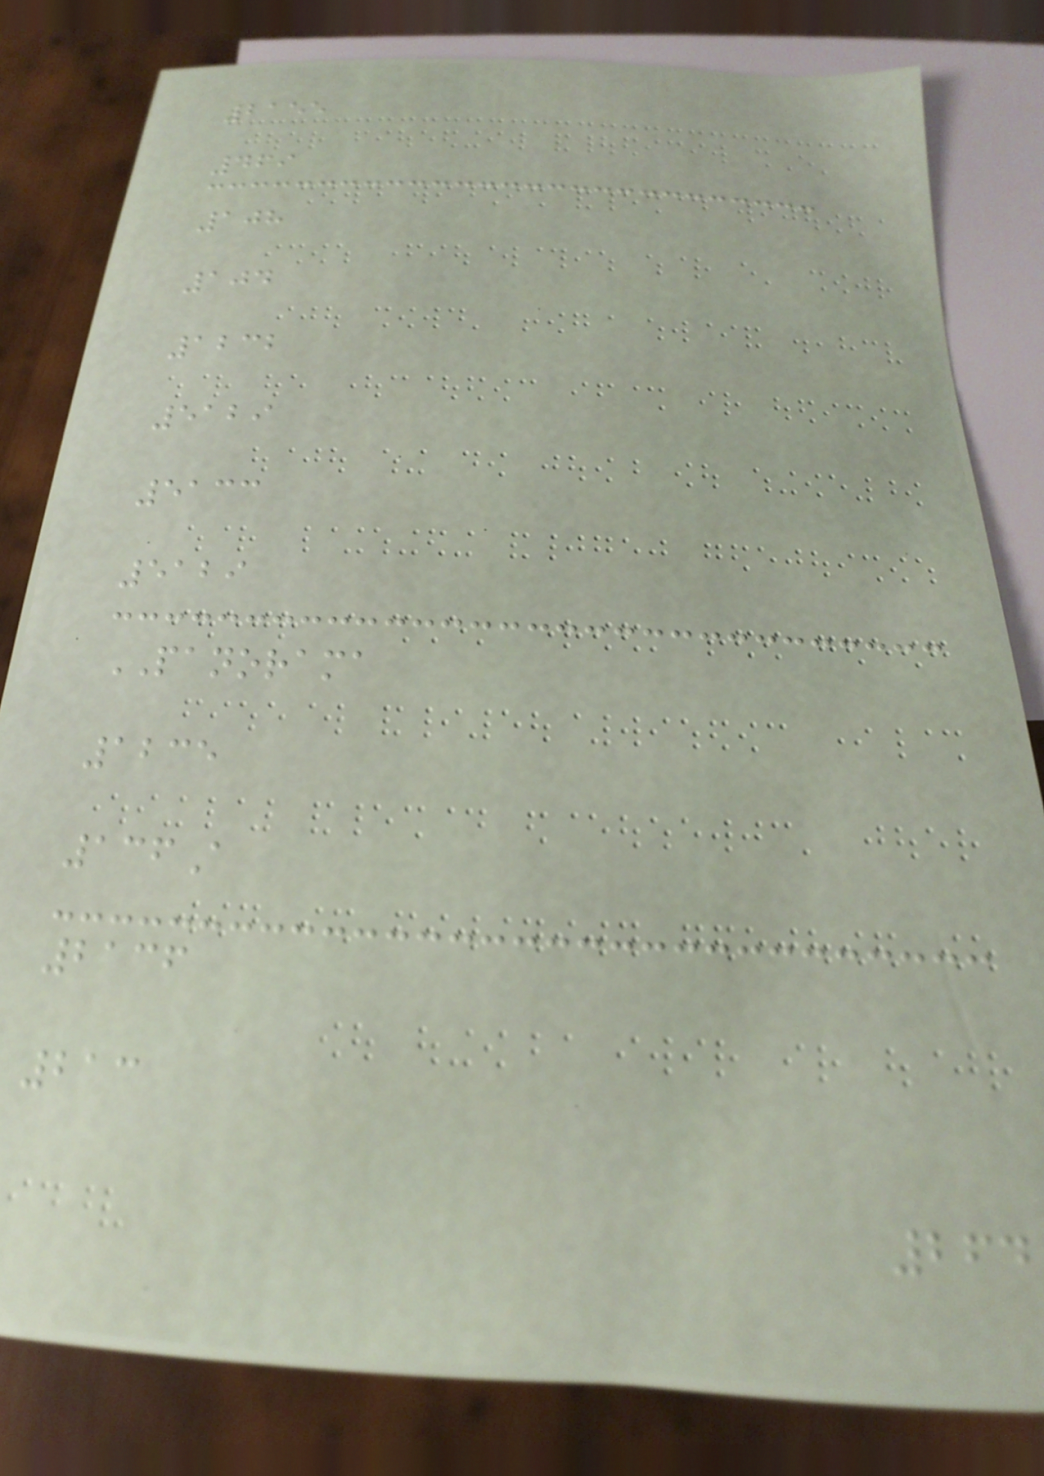2155
469
108
104
1232
5129
5133
5129
PANORAMA
1235
136A
2136
213
264
